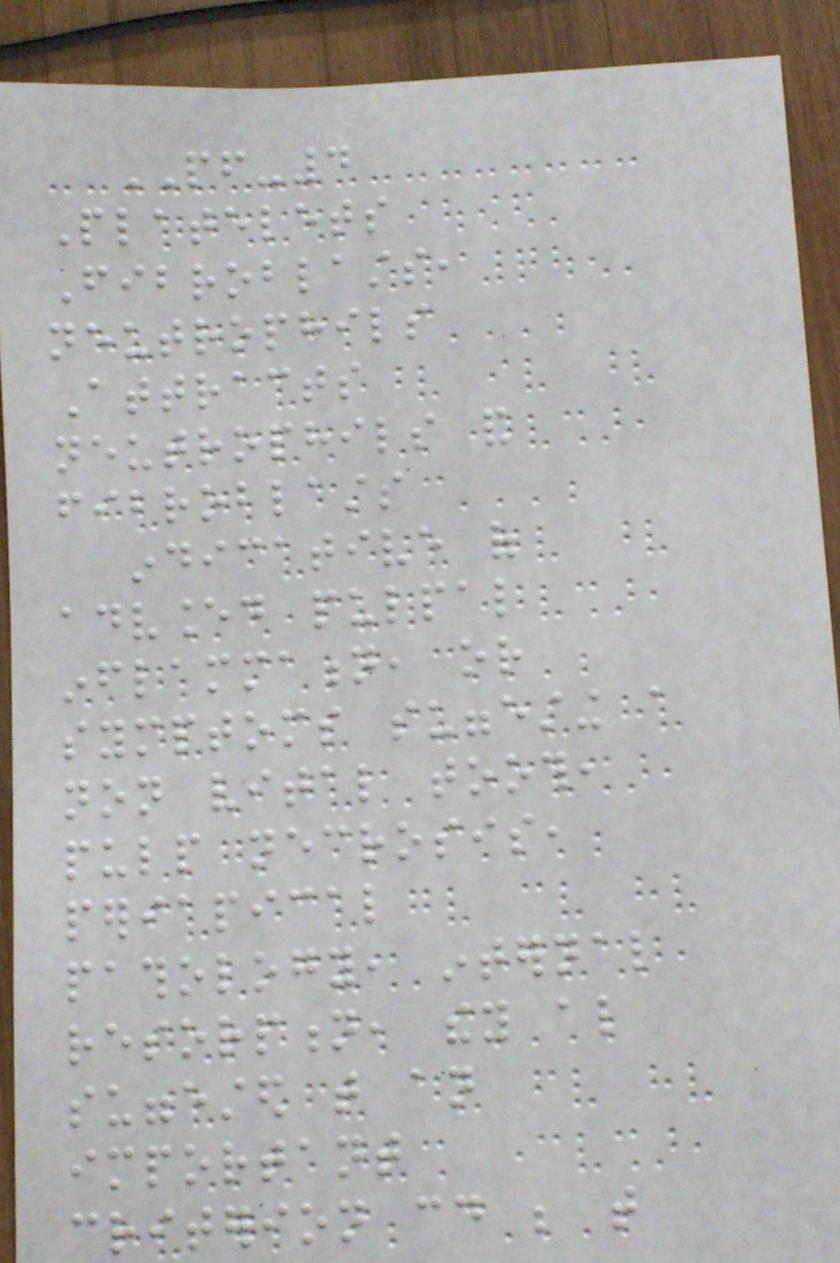PF-4
Platelets
Fibroblasts,
neutrophils
Attracts
neutrophils and
fibroblasts
indicative of
advanced pulpal
inflammation, or
symptoms suggesting a
non vital tooth,
pulp necrosis,
periapical
pathology, internal
resorption, they also
suggested that an
important
criterion could be that
